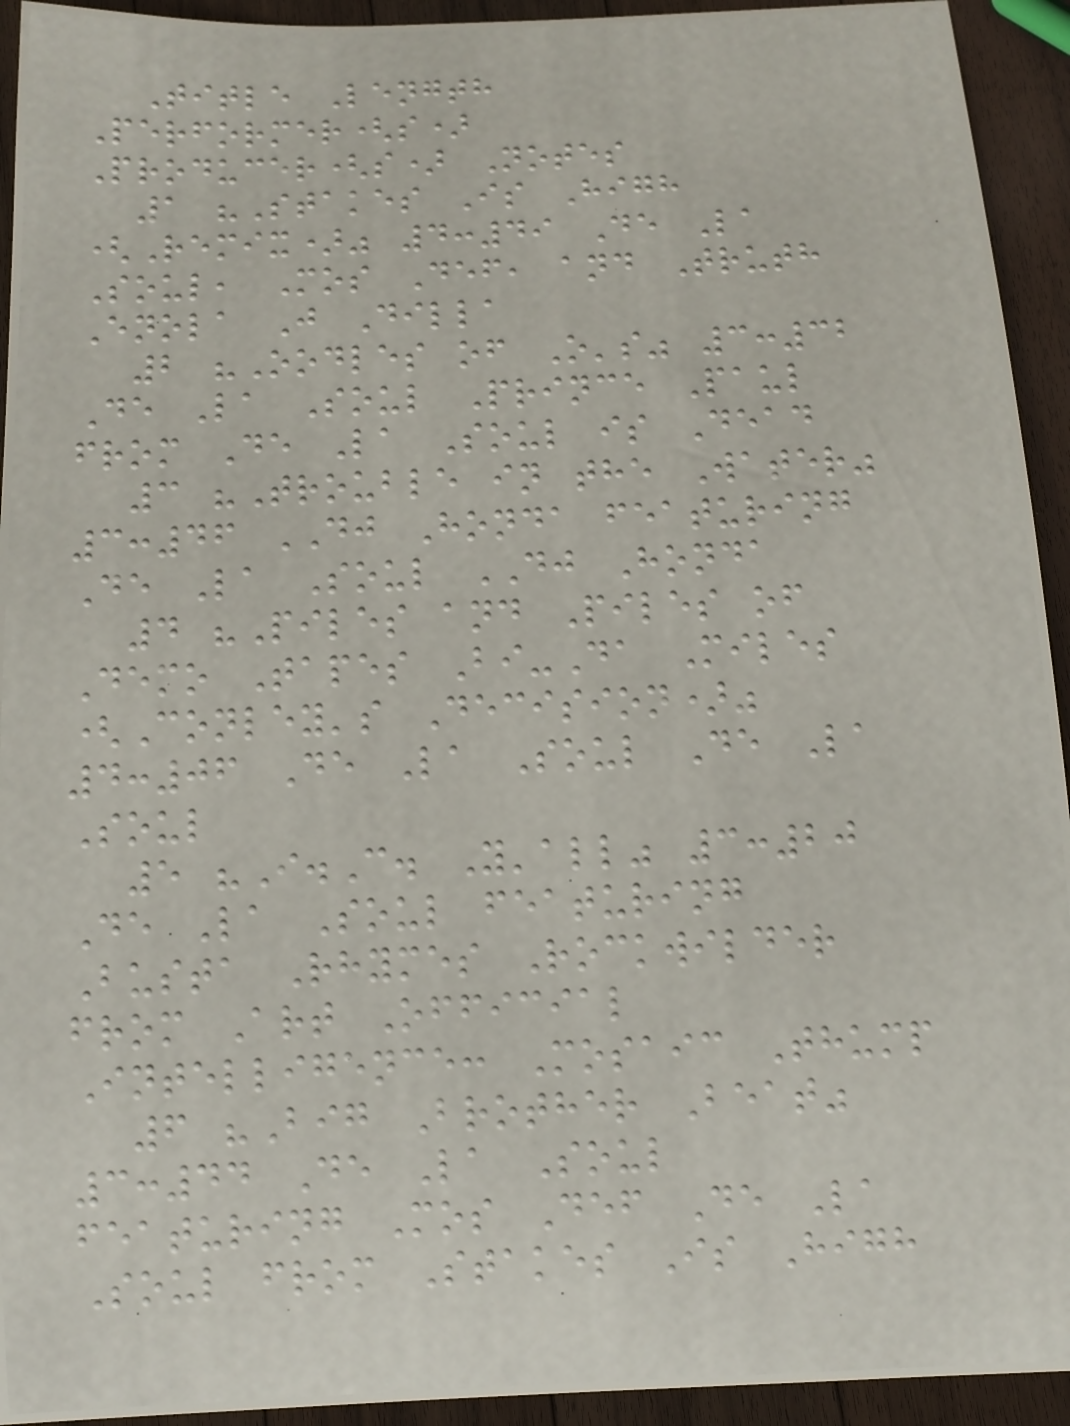Title Length
Performer(s)
Producer(s) Notes
1 "Stakes Is High
(Remix)" 4:49 De La
Soul, Mos Def, and Truth
Enola J Dilla
2 "Oodles of O's" 3:32
De La Soul Prince Paul
from De La Soul is Dead
3 "Trouble in the Water"
3:46 DJ Honda featuring
De La Soul DJ Honda
4 "Piles and Piles of
Demo Tapes Bi-Da Miles
(Conley's Decision)"
4:06 De La Soul De La
Soul
5 "I.C. Y'all" 3:20
De La Soul featuring
Busta Rhymes Rockwilder
from Art Official
Intelligence: Mosaic Thump
6 "Big Brother Beat"
3:44 De La Soul
featuring Mos Def De La
Soul from Stakes Is High
